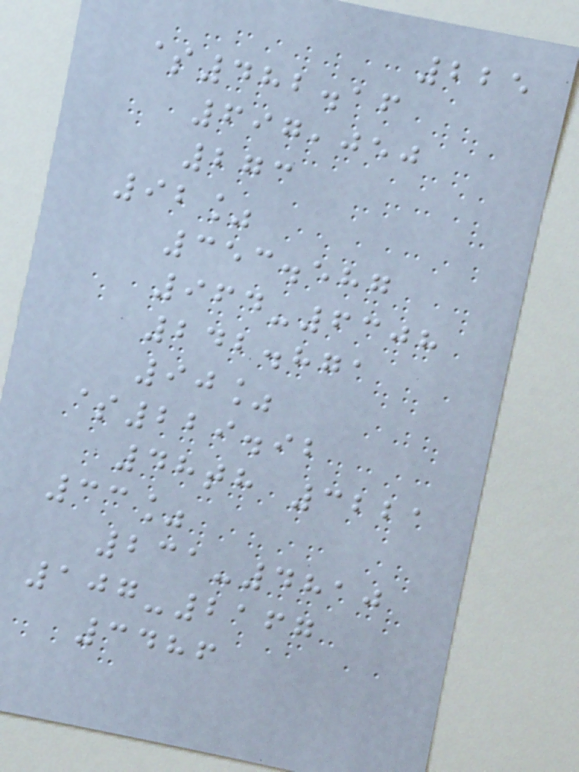225
$482.16
697,050
273
92%
353.587
964-6308
242.871
90%
$229.92
48th 3221
33%
231-4810
107-2167
3486
